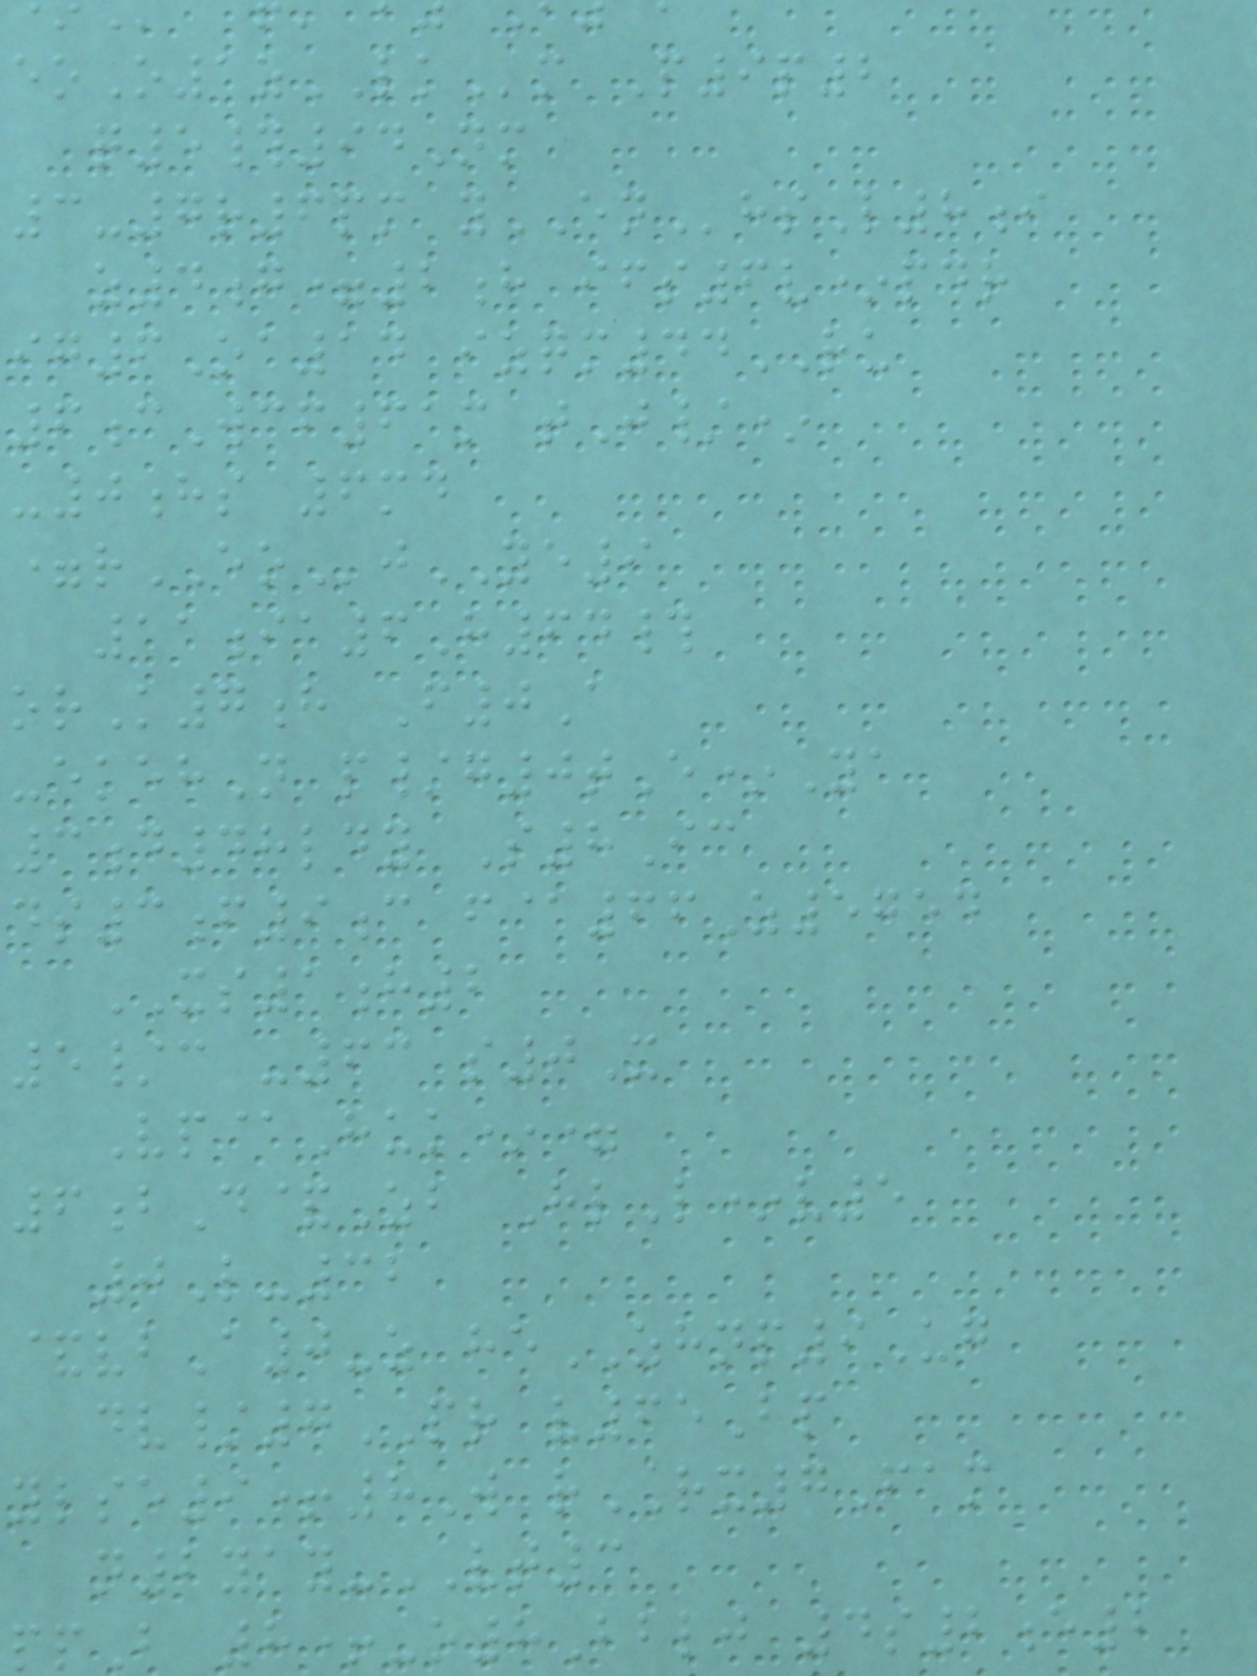eoO1zLKm P9p2
q5#94Nm
3-7r6pm yENhsL8i
z4g=2h ifs6v*pdr
ig6Oa14 izqm44RU
6cWcf61m tJ/*
-0hs 6md
=rEOjYE9
11ia6H64#
orK7h F0A
-ekehN p/g0tE*Ya
3d48ldy S8Ic
ds3f9c f@66Z5754
XS1h2
5/c -63 s0X
Vp@Huk*=
6bD&Zb HlL*v5
0L-32
&vbA0-z heZHNP9Ug
dv/7PR v65Bp
ylse9+8W rRX7Fam
n2yay-VT3
ppB 8+-o8Bblj 4s2e2
